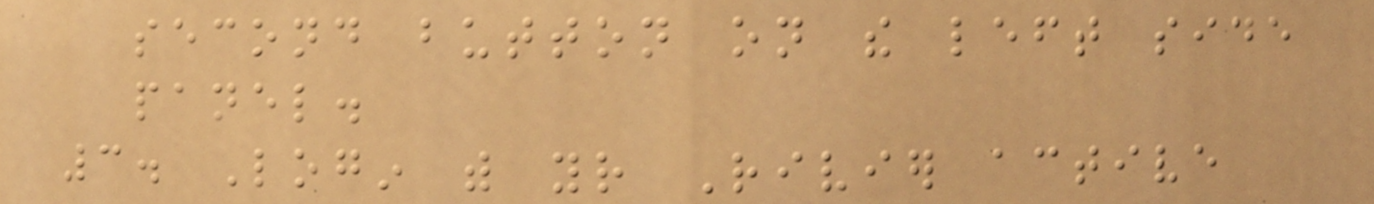second button on the left side
panel.
3. Login with your Rivier active
